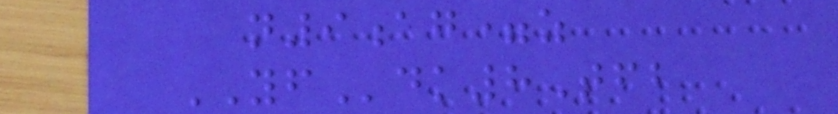n9ag=z
YFdk8Tfb
